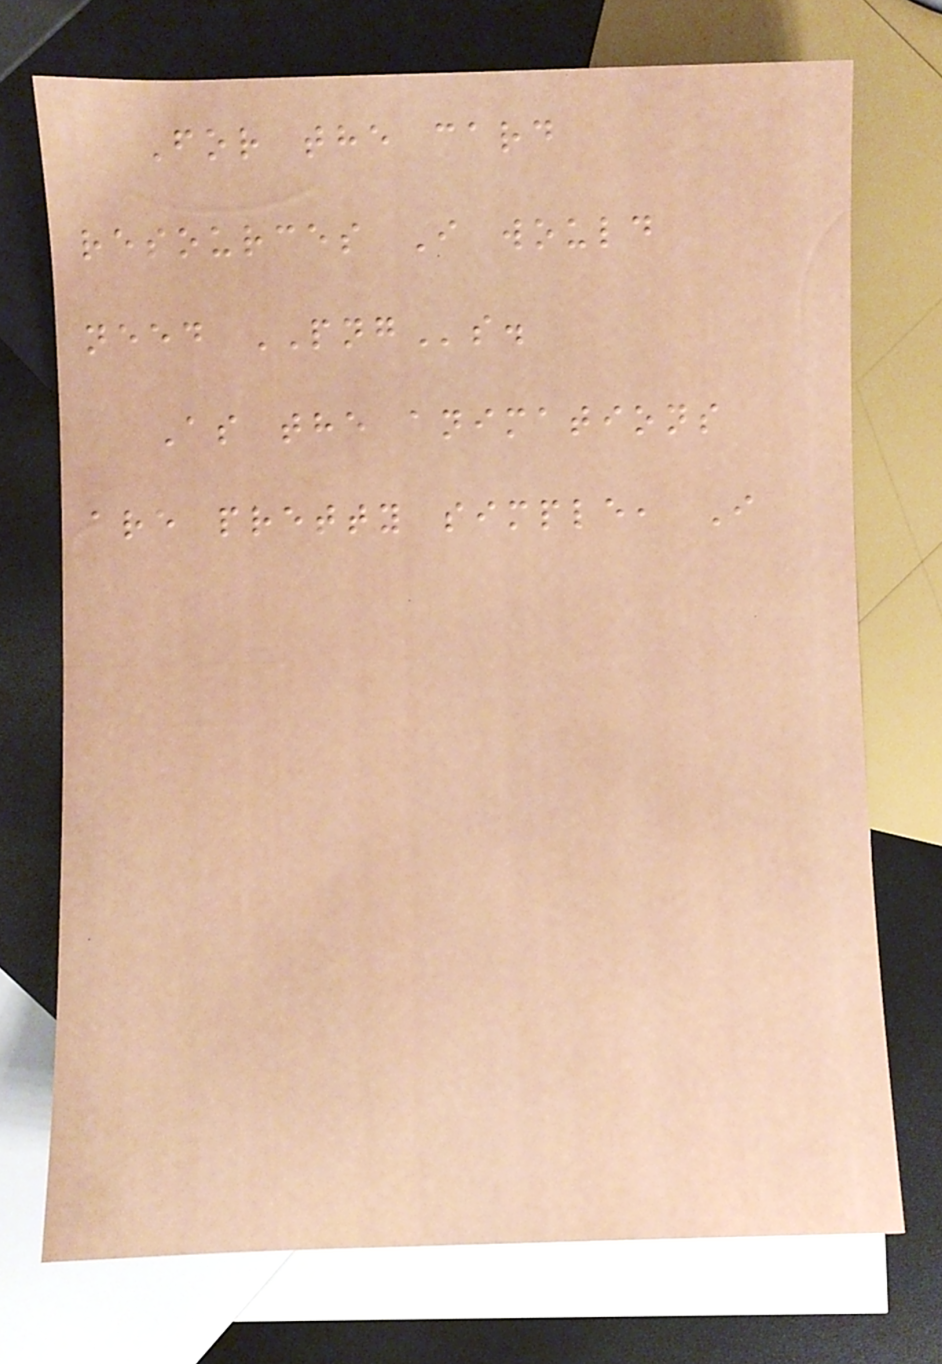For the card
resources I would
need PNGs.
As the animations
are pretty simple, I
